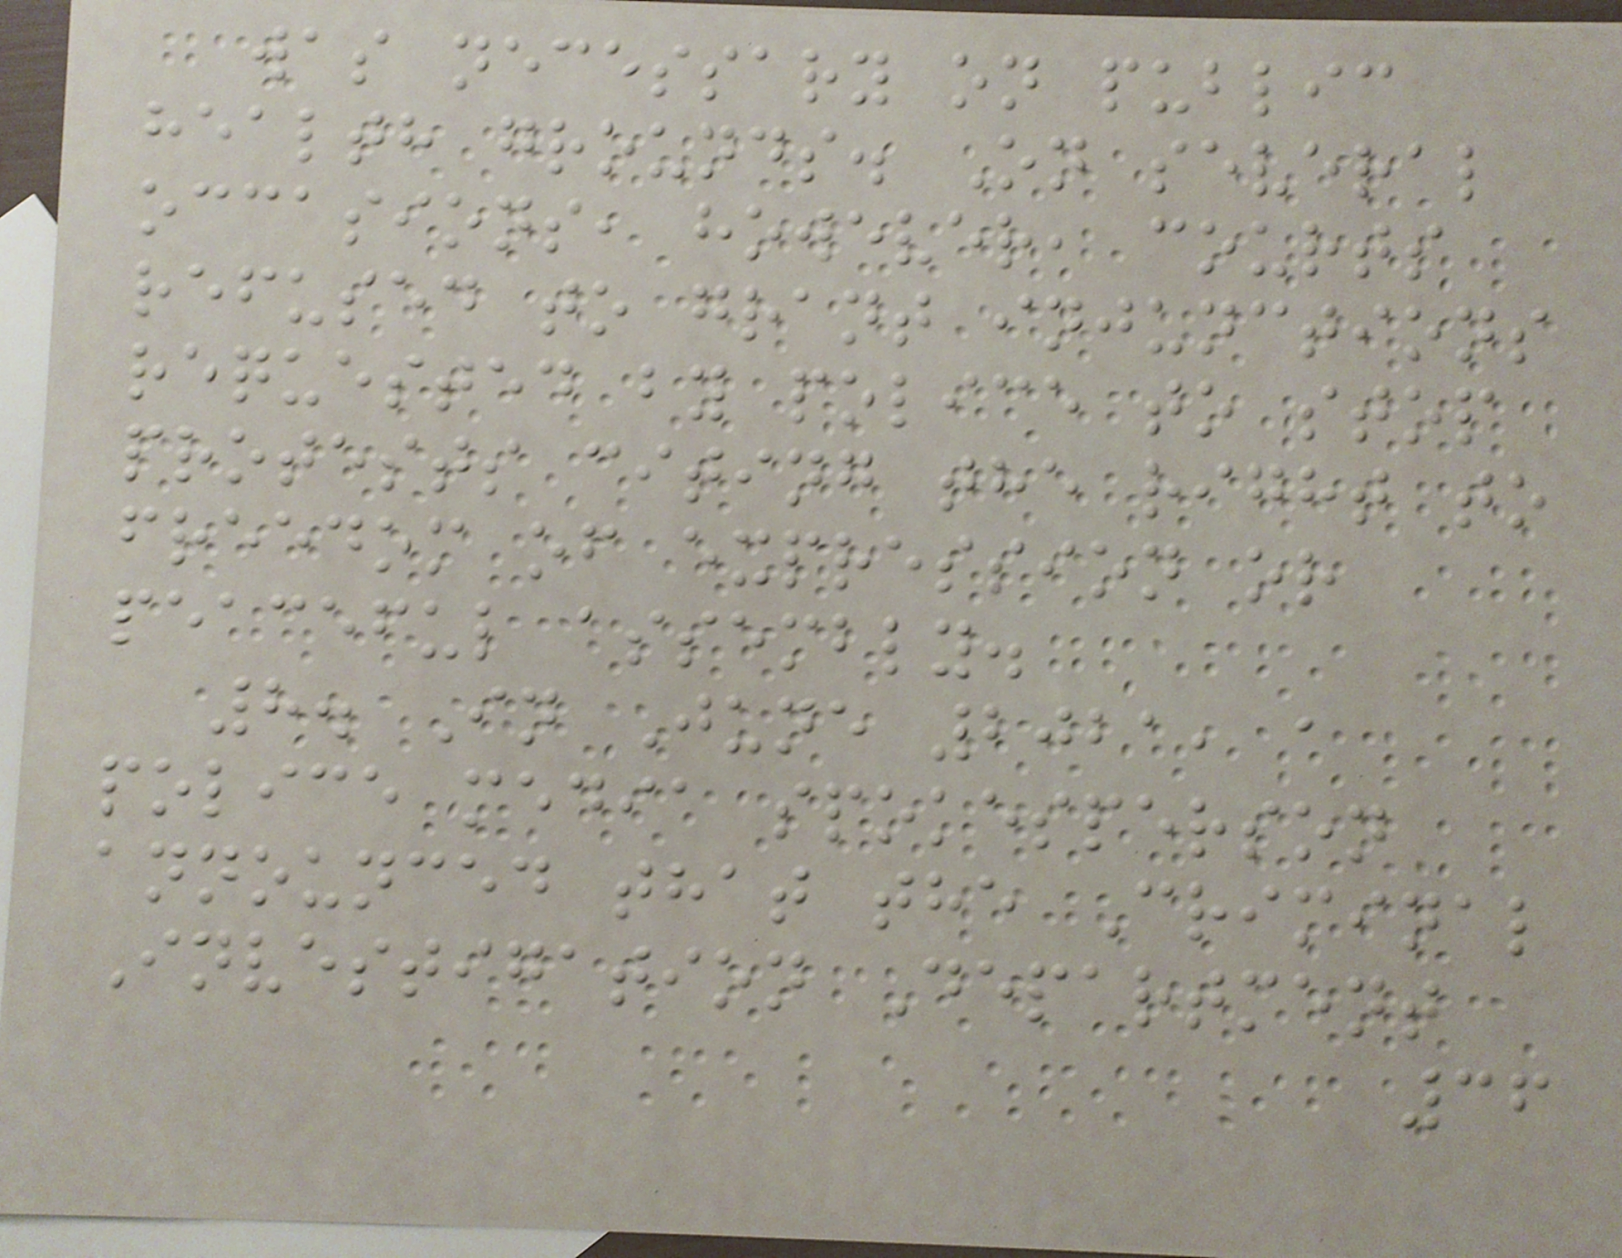was necessary on public
health grounds. On several
occasions, however, courts
refused to grant injunctions
requested by police to stop
protests citing the right to
freedom of expression or
peaceful assembly.
8. In June 2021, a
police media spokesperson
announced that the Criminal
Investigation Department
36
